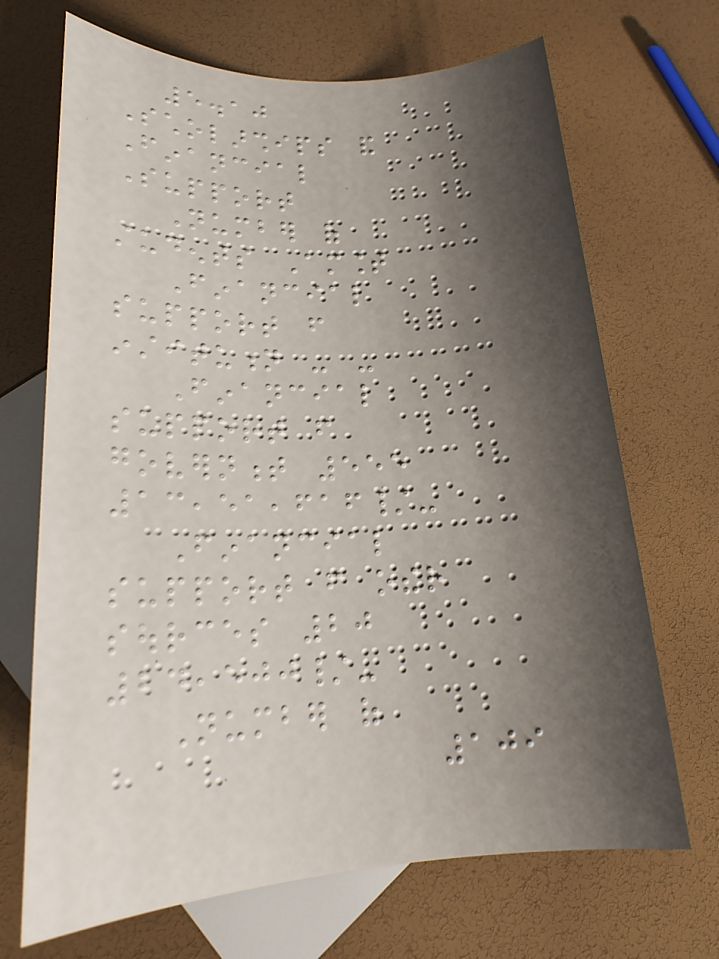5.10
Scholarships and
Financial
Support
Number of
students Amount
Financial
support from
institution - -
Financial
support from
government 555
13,51,616/-
Financial
support from other
sources 20
24,500/-
Number of
109
